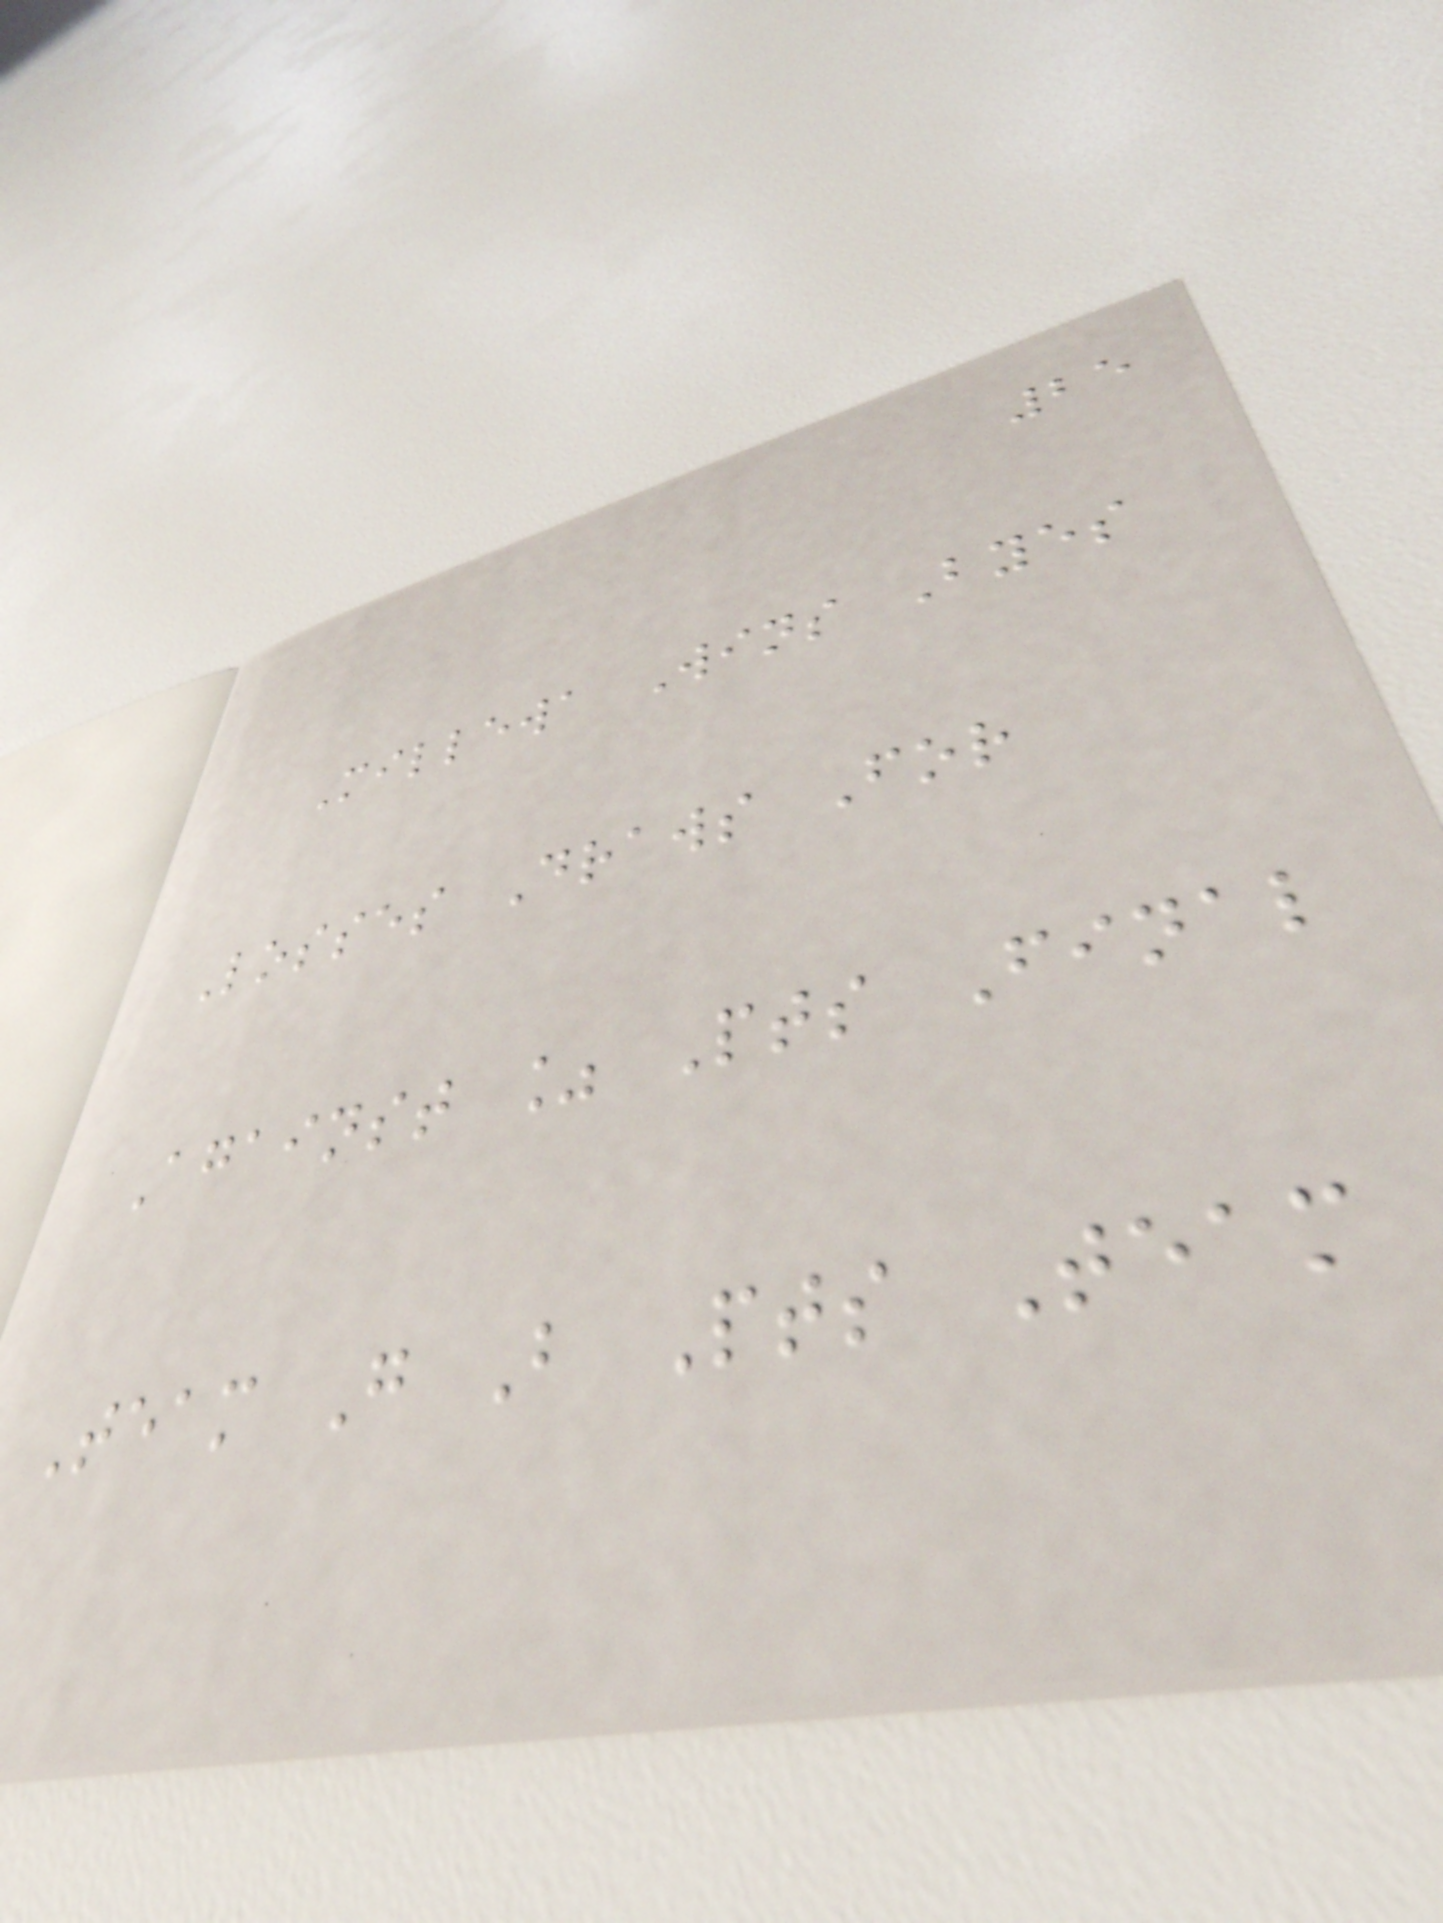25
Millewa Wins Byes
Losses Draws For
Against % Pts Final
Team G B Pts Team
